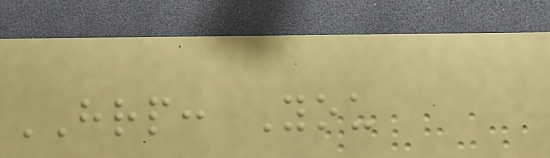HRP: You
